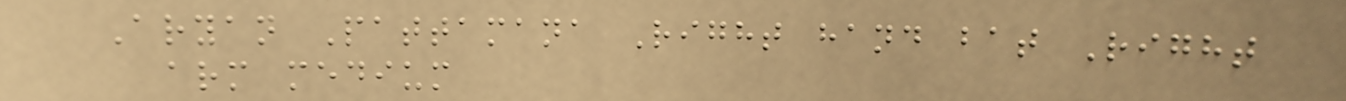Aryan Pattamana Right hand bat Right
arm medium
